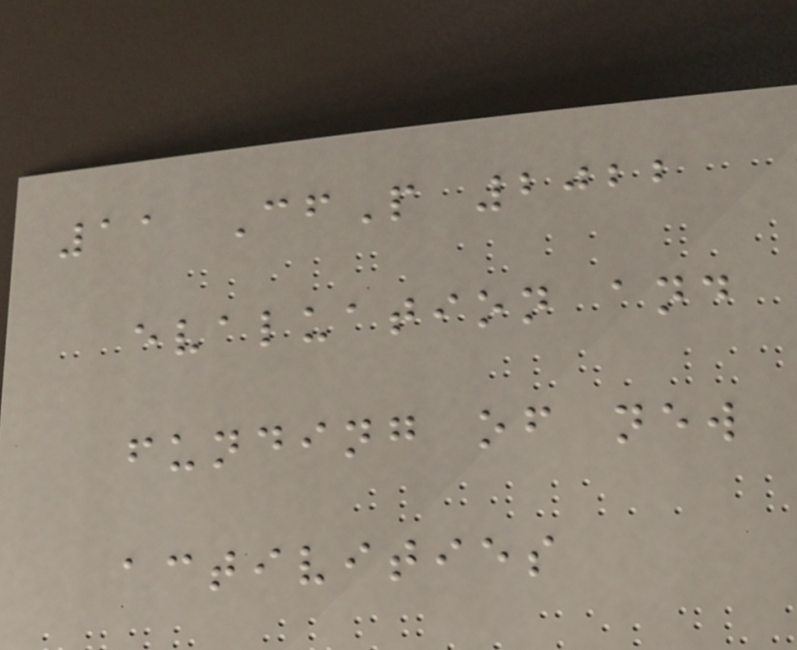11 CfP 2022
evaluation and
funding of new
activities
